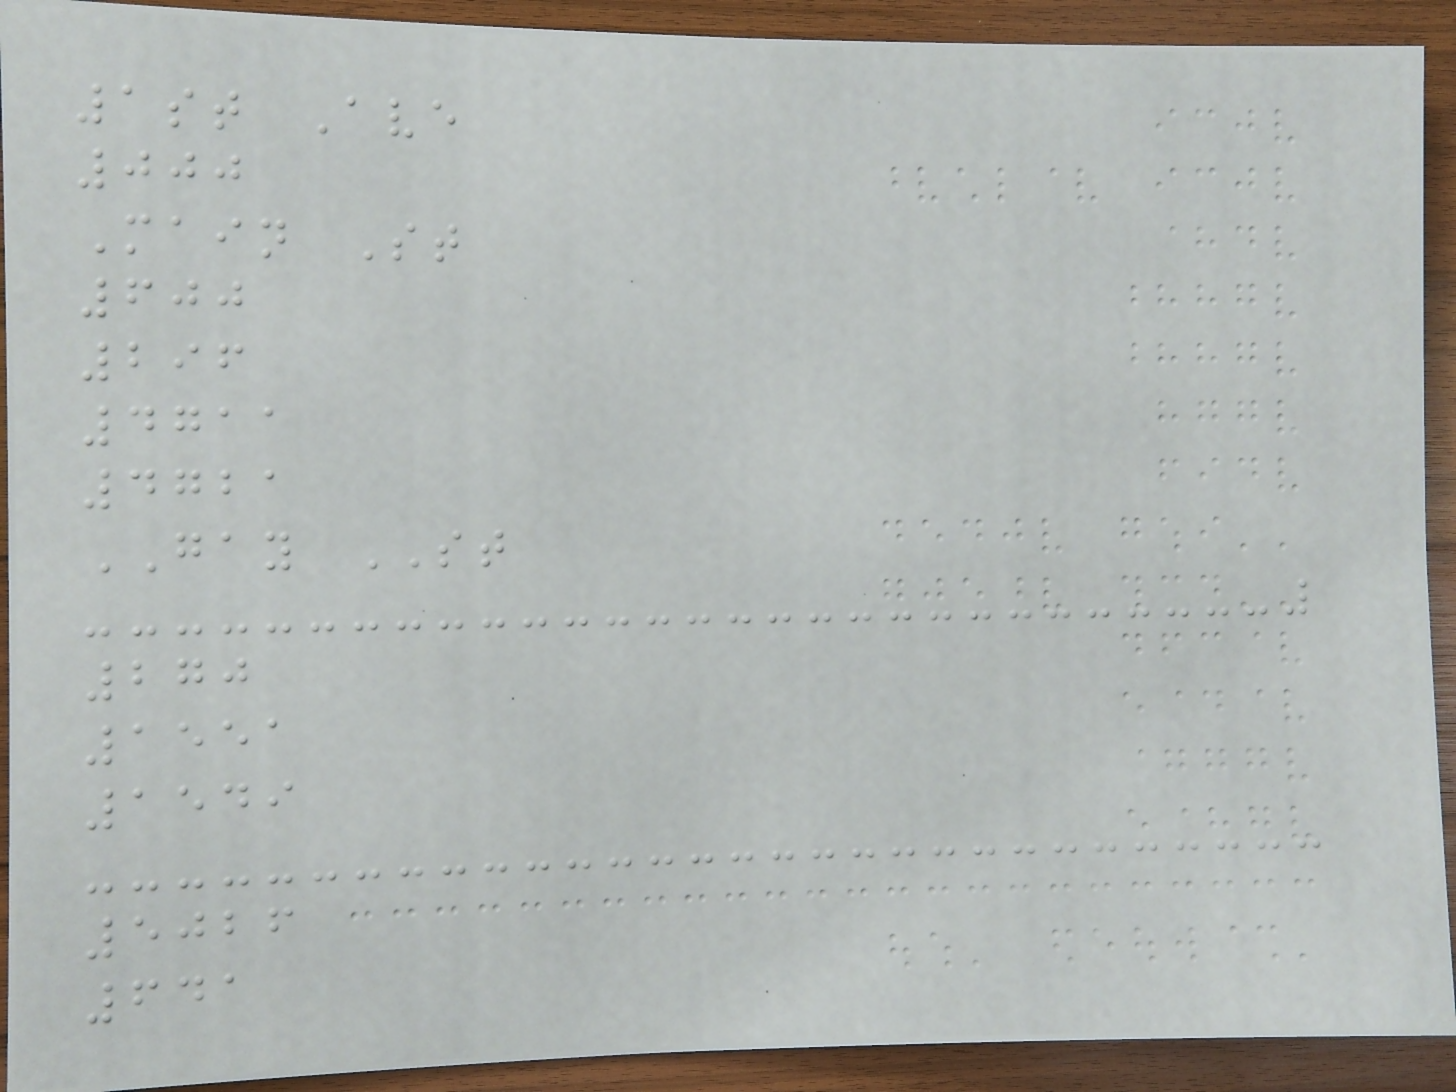1st Ave
000
Main St
600
296
4711
4721
GAY ST
270
1551
1549
5026
641
